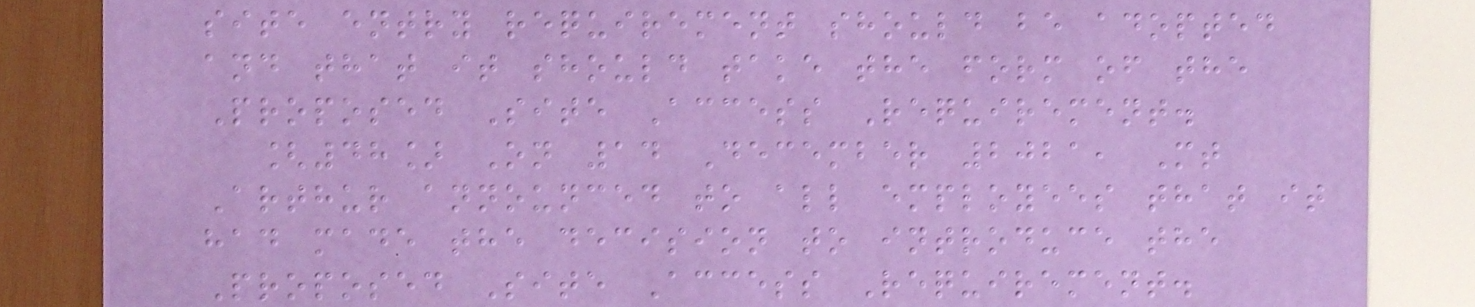site entry requirement should be adopted
and that it should take the form of the
Proposed Site Access Requirement.
[48] On 14 December 2021, Mt
Arthur announced to all employees that it
had made the decision to introduce the
Proposed Site Access Requirement.
